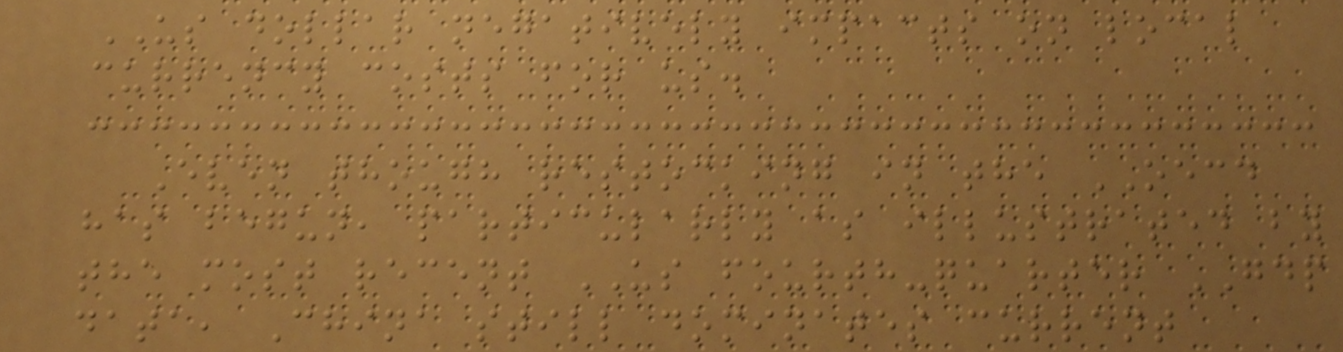US dollar negatively impacts on local
currency costs for us.
Even though restocking in the OECD
has begun, particularly as illustrated by
the most recent US fourth-quarter GDP
data, China still dominates current
